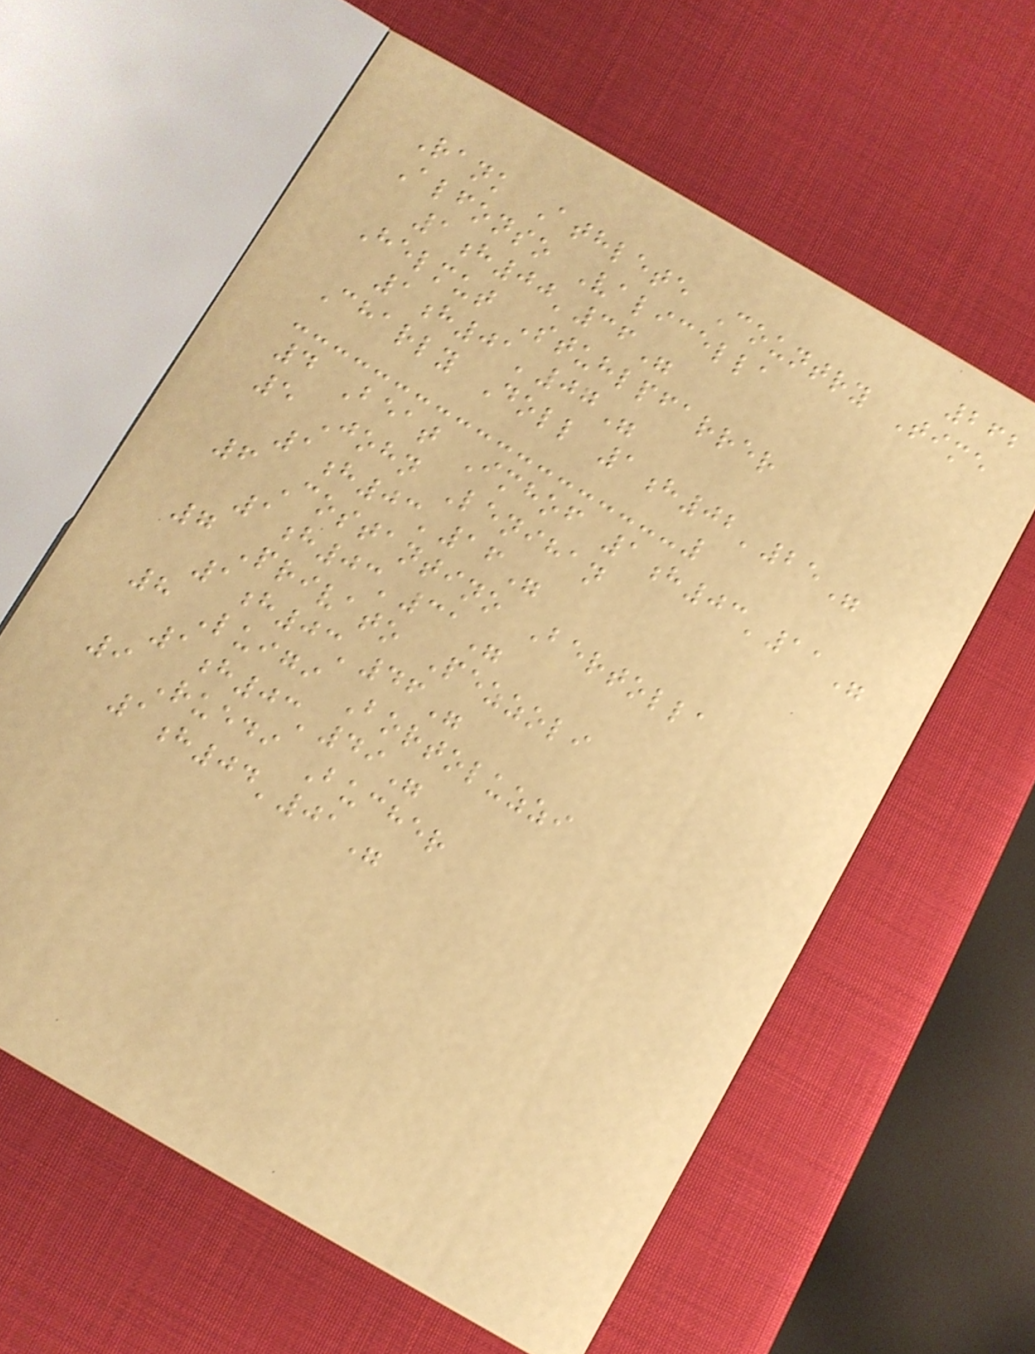262
Rank Athlete Country Time
Alfonso Valicella
1h00'36"
Helmut Stuhlpfarrer
1h01'07"
Charly Doll 1h02'25"
4 Beat Imhof 1h03'11"
5 John Lenihan
1h03'16"
6 Costantino Bertolla
1h03'31"
7 Privato Pezzoli
1h03'46"
8 Luigi Bortoluzzi
1h03'49"
9 Ruedi Bucher
1h04'01"
